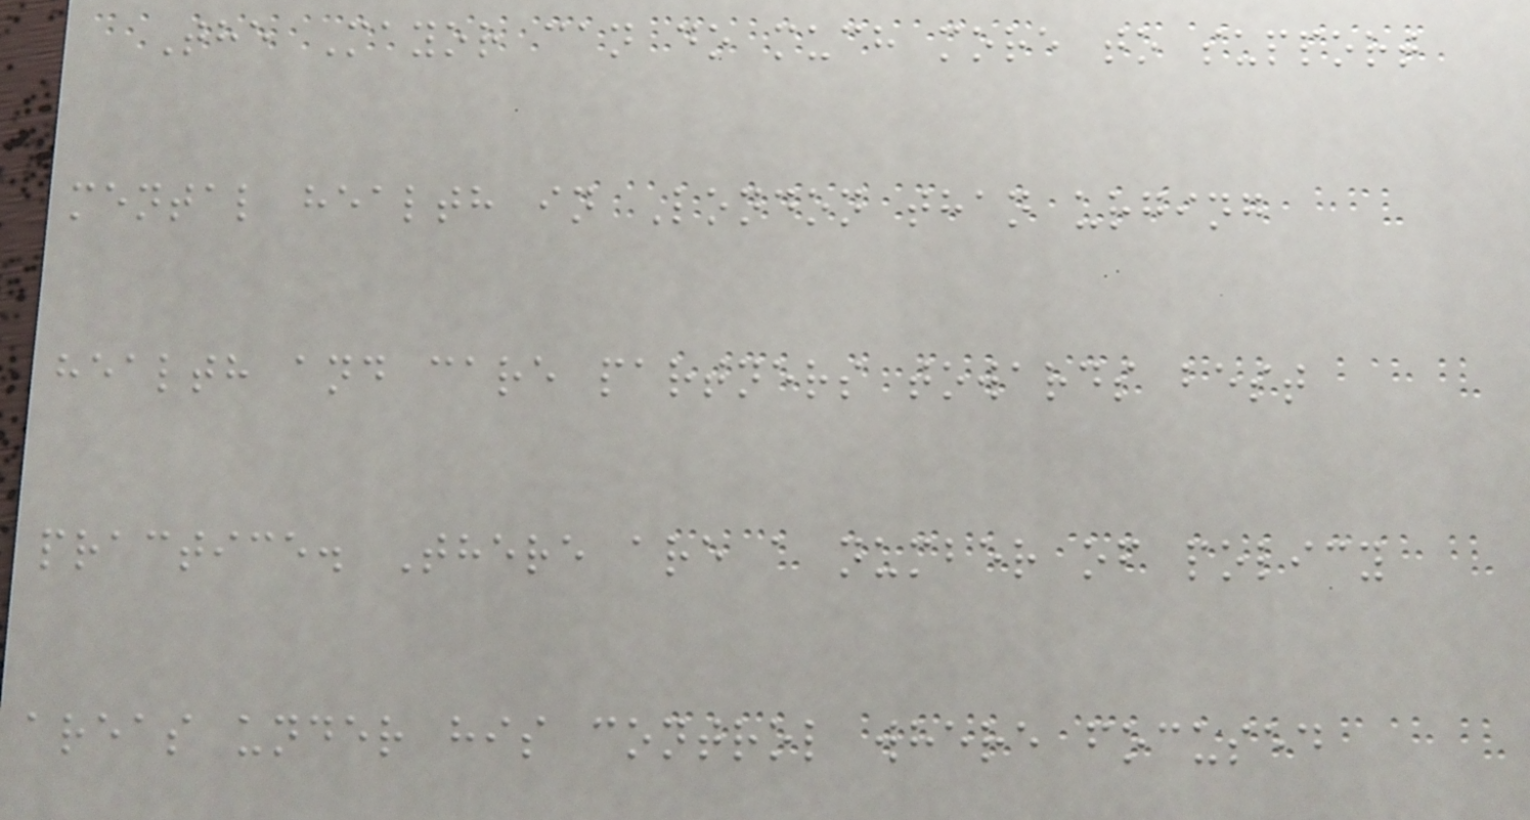The Mayor can do much more to support
mental health in London than urging
health and care partners towards best
practice. There are a number of policy
areas under his control where focused
